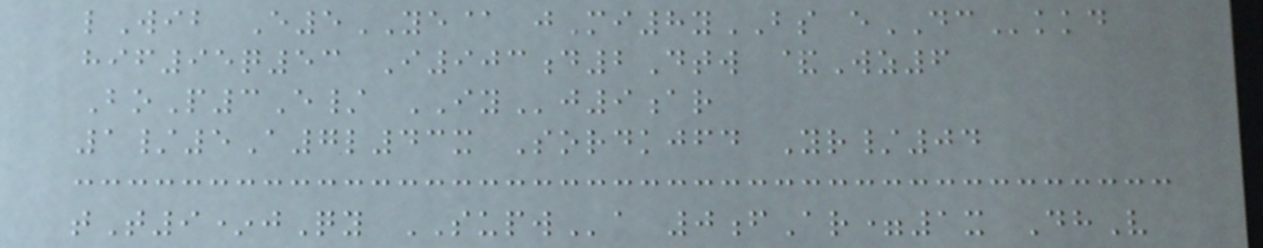lWib E5YE@ jMi8yBS eDCkkd
hif95q53 I903d2Dtw &Wz6
BoP3E/ IYj9ar
1/5A7l43x Sordkjfd Yr/04
tT9*jQy SUPWa 0fAr=1x DhV
